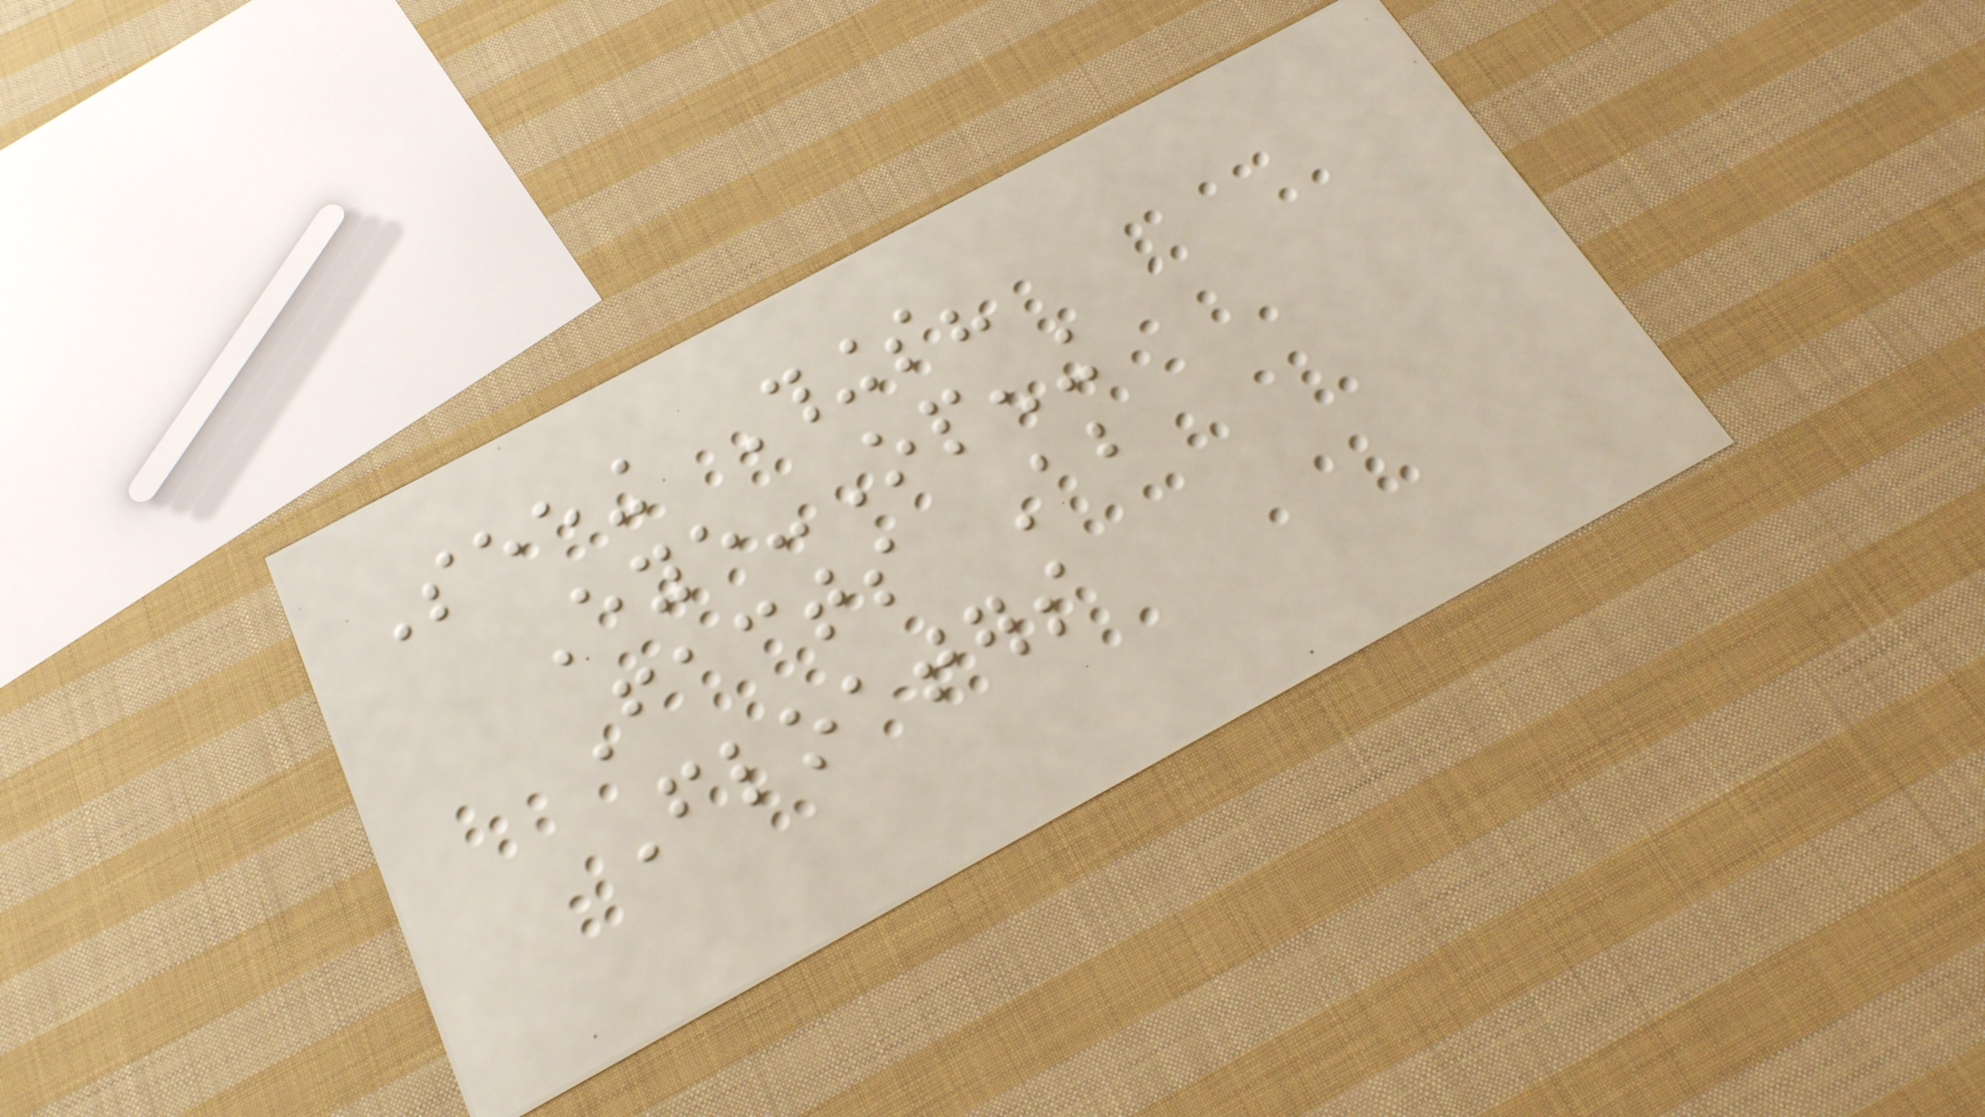Seeing Things?
Eye-Opening
Facts About
Floaters
